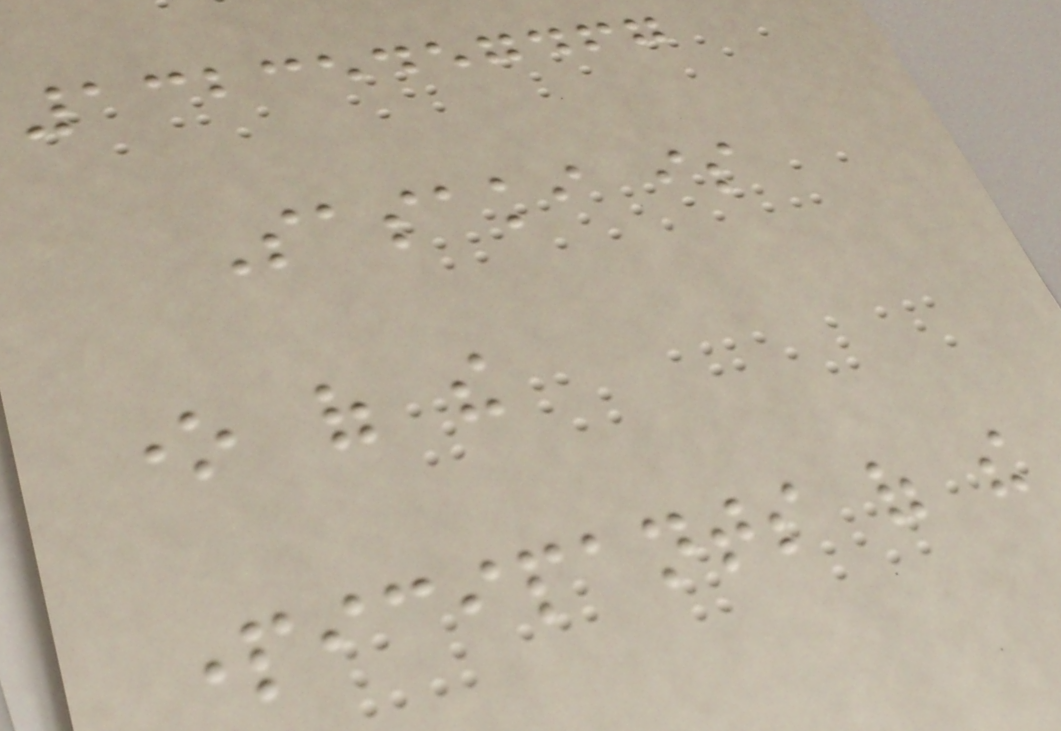13235457467
Sasaki is
one of the
participants of the
